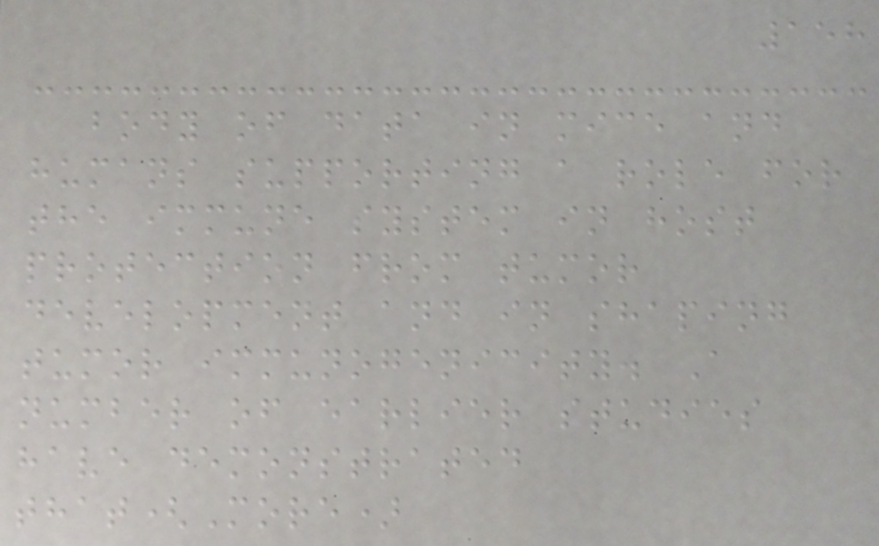158
body of data in mice and
humans supporting a role for
the immune system in host
protection from tumor
development and in shaping
tumor immunogenicity. A
number of earlier studies
have demonstrated
that(More)
